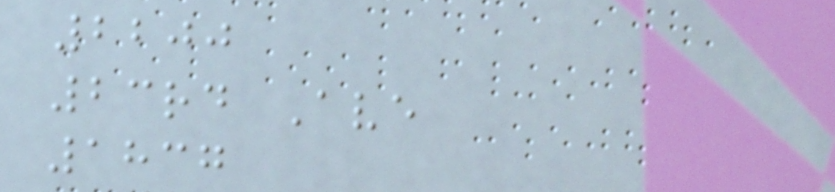2200
23rd Ave
1837
